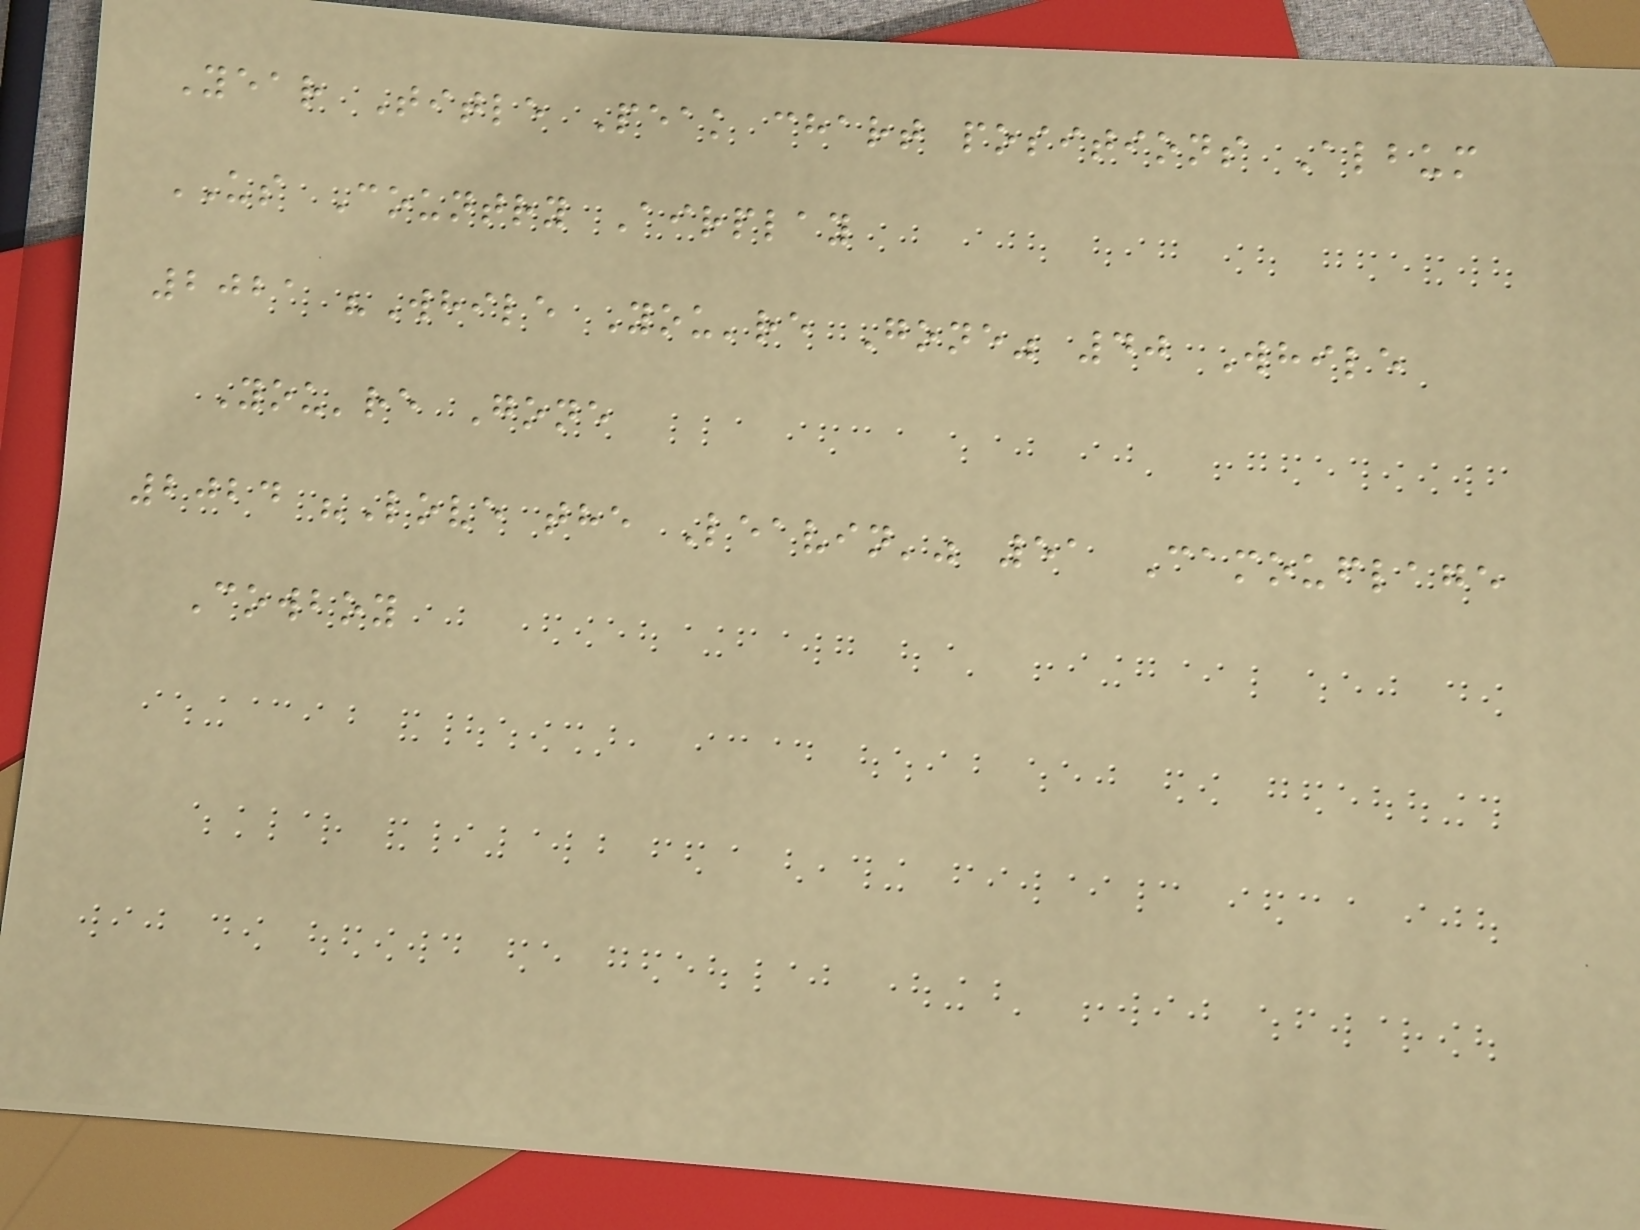Year Title Peak chart positions Album
US Country Airplay
2021 "While You're Gone" 40 While
You're Gone
2024 "Love the Leavin'" 51 Camouflage
Cowboy
